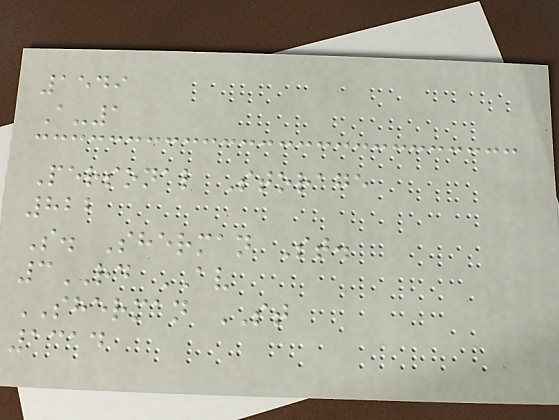1549
A-1
Personal Storage
822
S. Sherman St.
3RD AV
SHERMAN ST
1314
